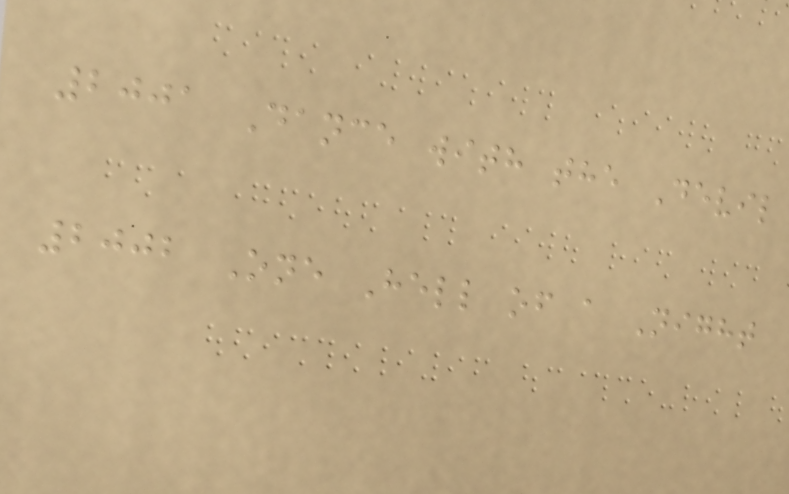2001 Dance with the Devil
2002 One Hell of a Night
